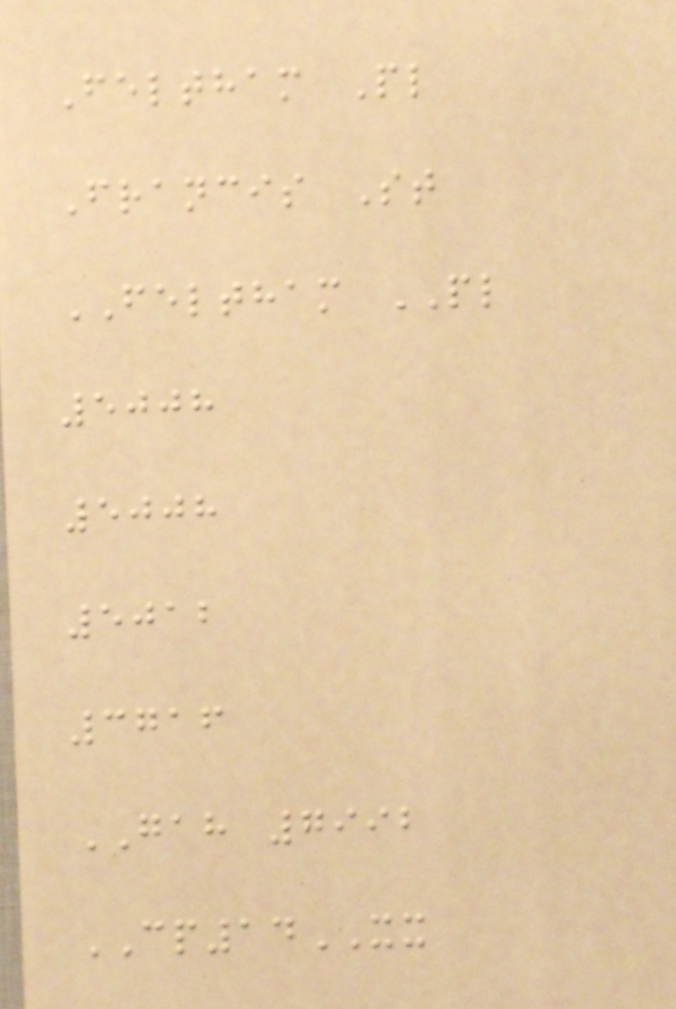Feltham Pl
Francis St
FELTHAM PL
5008
5008
5012
3716
GAH 7992
CP14XX
